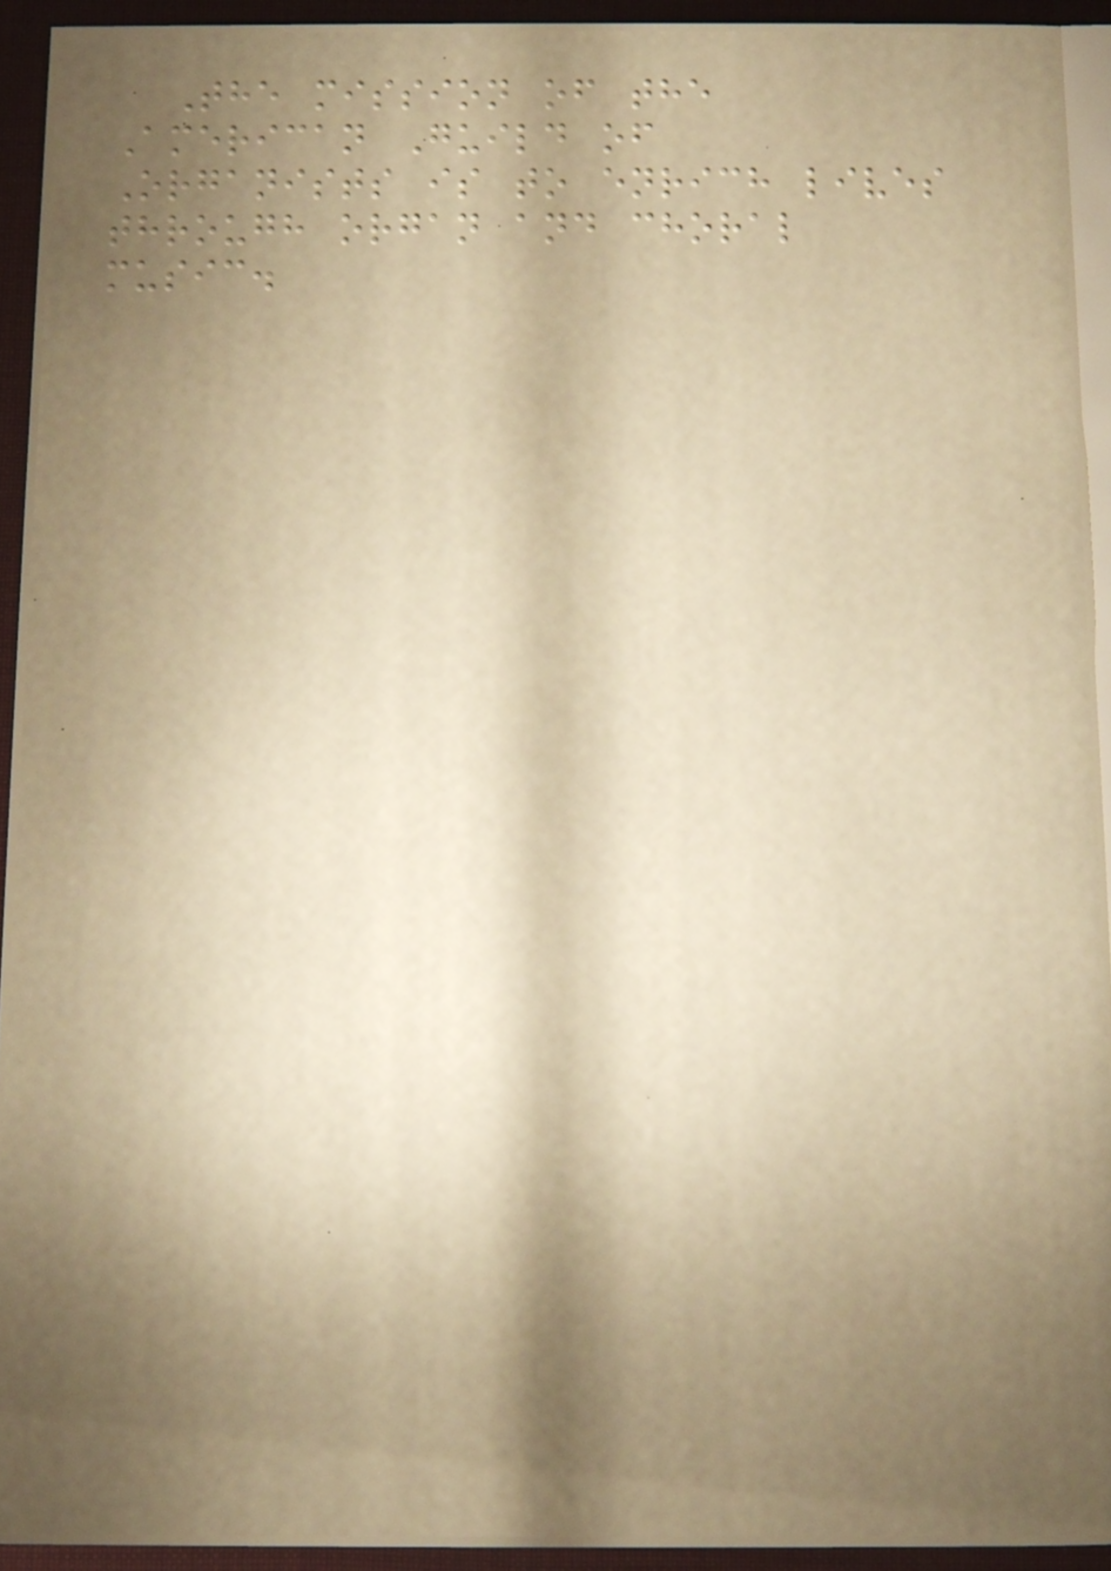The mission of the
American Guild of
Organists is to enrich lives
through organ and choral
music.
